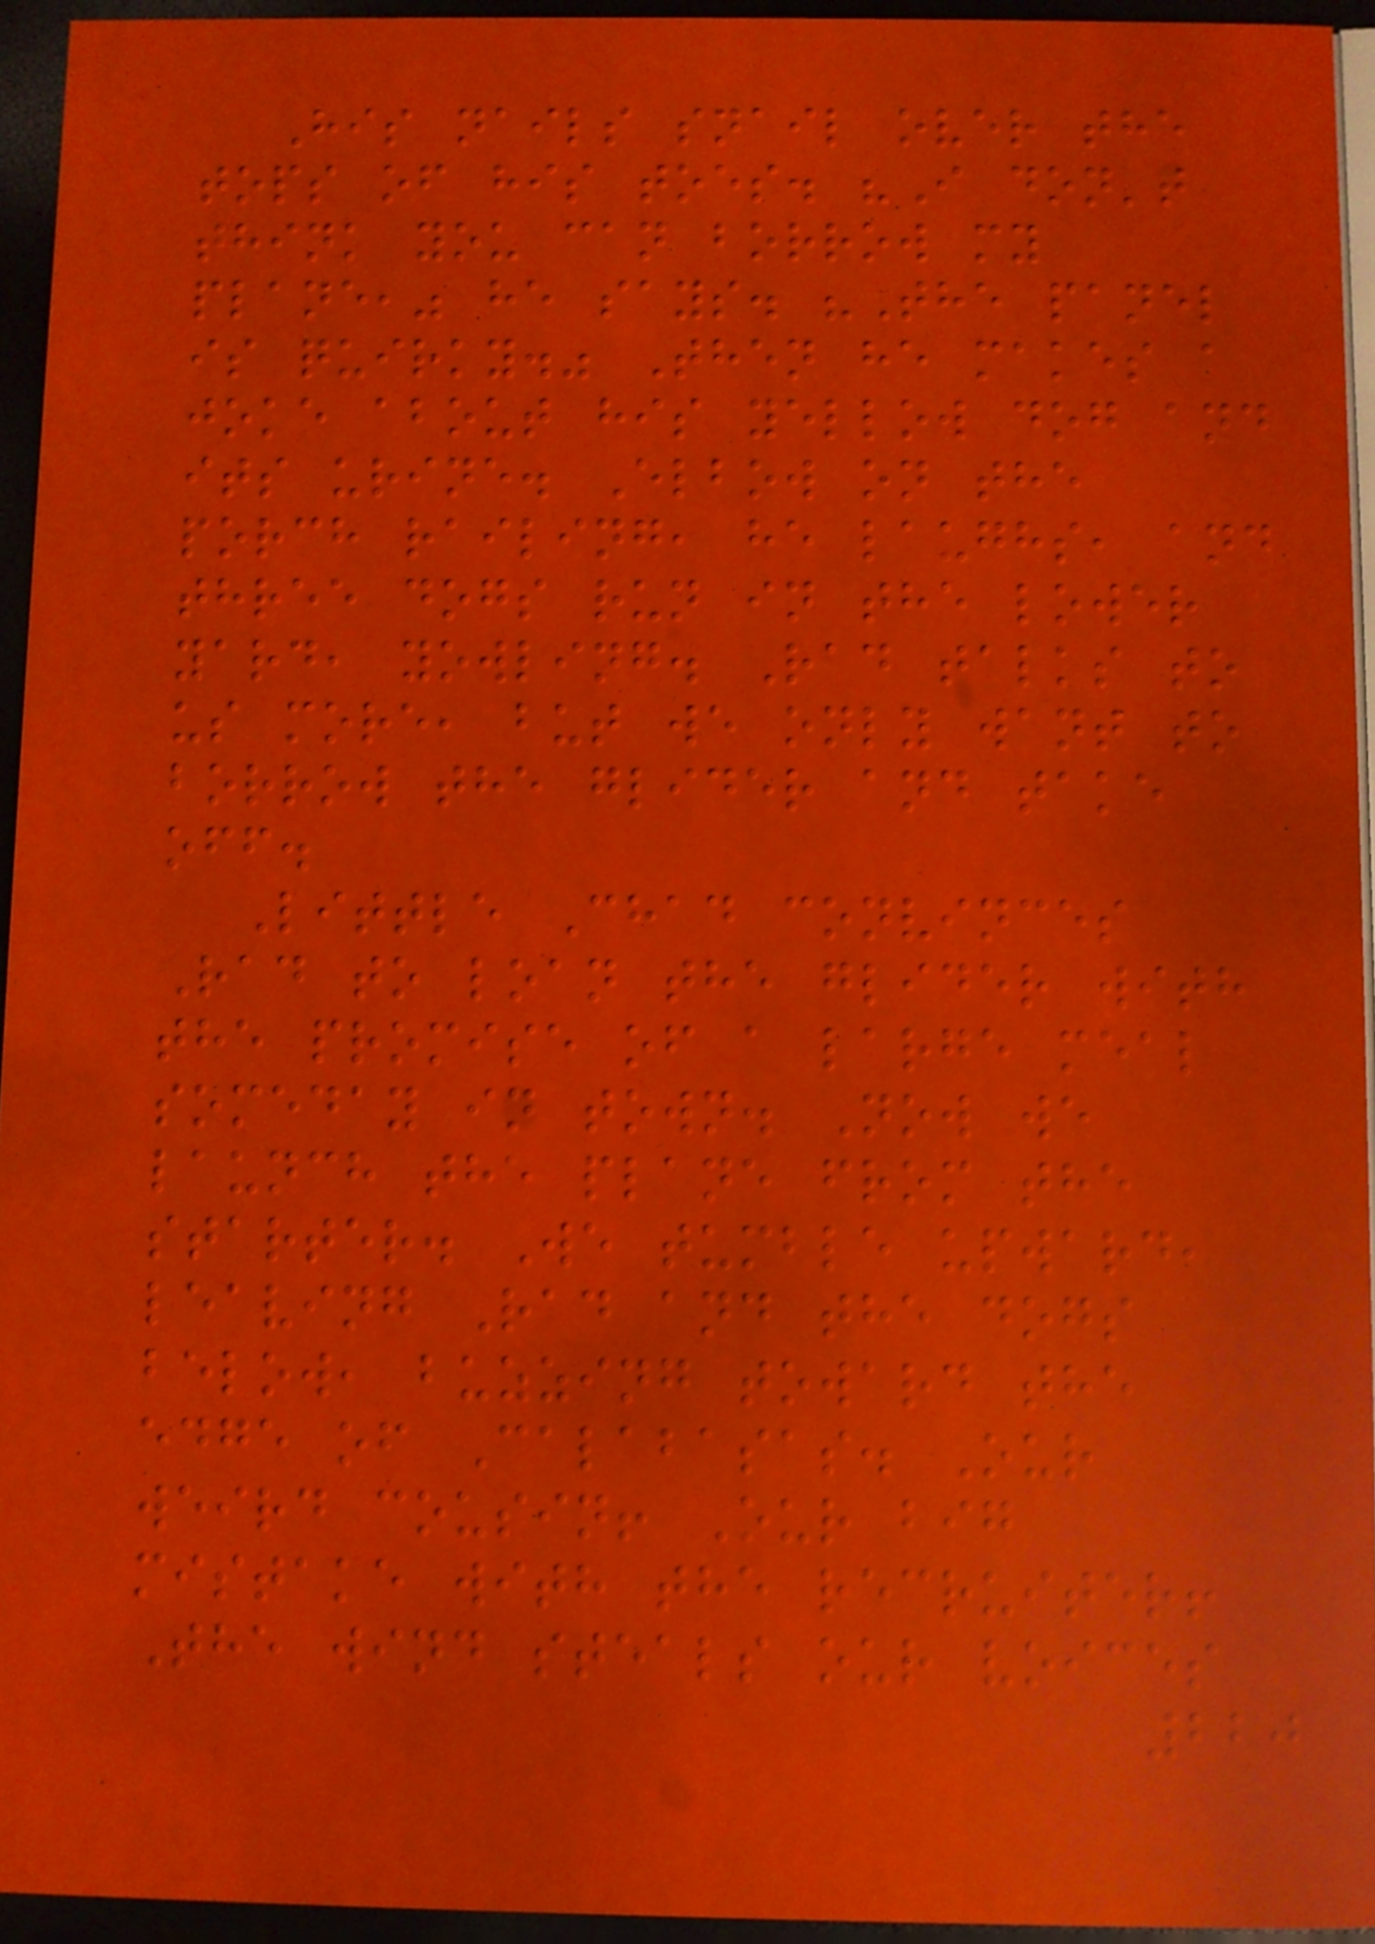His nails snail over the
tops of his toes. "I don't
think you can borrow my
plane," he says. "The panel
is quirky." Then he makes a
joke about his yellow dog and
its urine. Elbow on the
porch railing, he laughs, and
three dogs run in the lower
yard, yowling. Rad talks to
us more, but we only want to
borrow the glider and take
off.
Little Chad convinces
Rad to loan the glider with
the promise of a large meal
someday in town. Now we
launch the plane from the
starter. We tumble upward,
leaving Rad and the dogs
below, buzzing toward the
edge of Calabasas. Our
weird cousin! Our big
mistake with the recruiter!
The wind steals our voices
220
